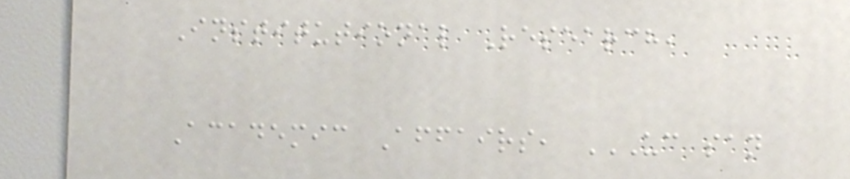Institutional Research,
Academic Affairs, UC SAN
